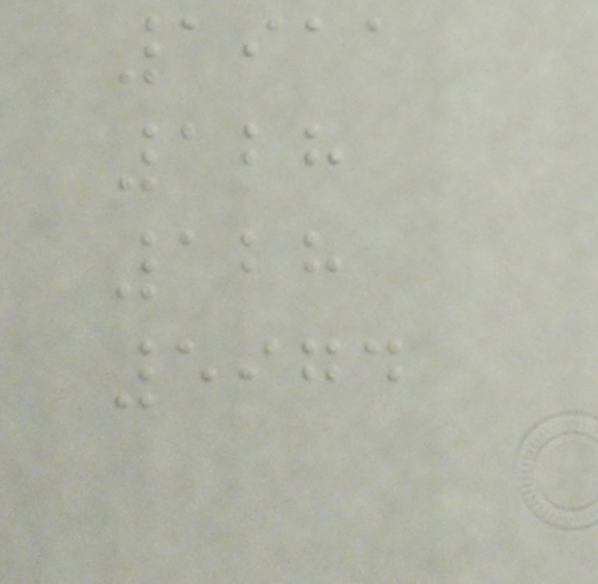1911
128
128
5974
